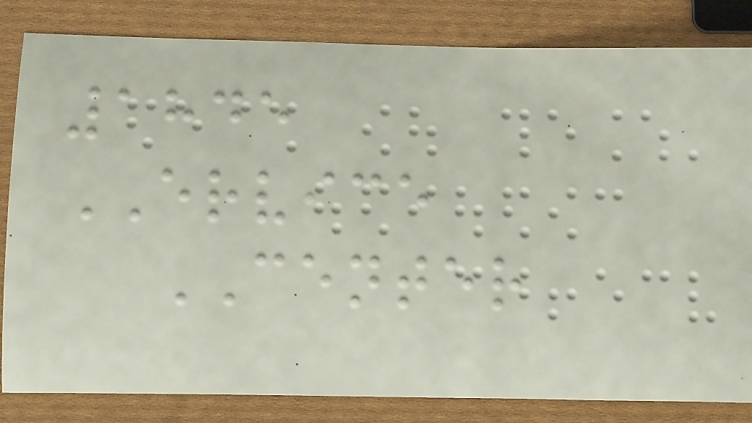1845
ERVICE
CENTER
